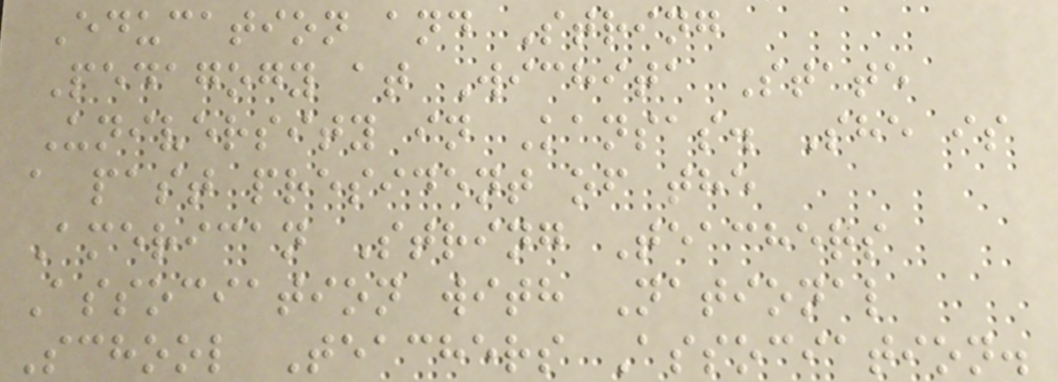Education and String
Pedagogy at Wichita State
University in Kansas. She is
a past president of the
American String Teachers
Association with National
School Teachers Association.
